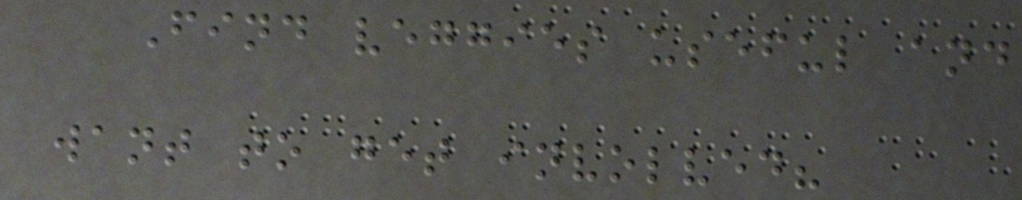Find veggies useful and
want to get involved?
